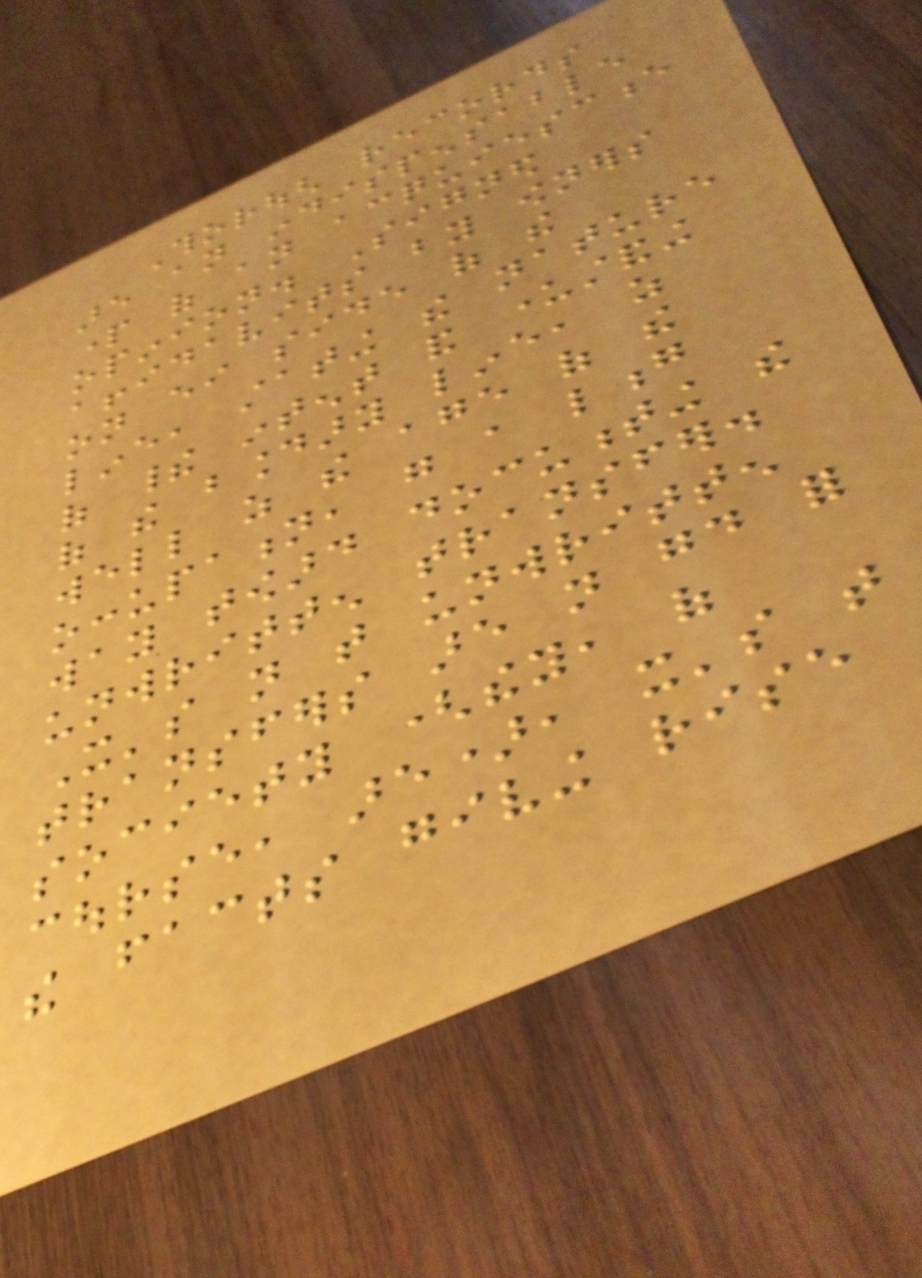Thorough records
are an indispensable
part of an acquiescence
opinion. Signed
affidavits by owners
on either side of the
line, stating the nature
of their intent and understanding
of the boundary line, as
well as the age of the
occupation, go a long
way toward documenting the
unwritten transfer.
It's not that unwritten
transfers are not good for
society (they, of
course, are), it's that
the facts giving rise
